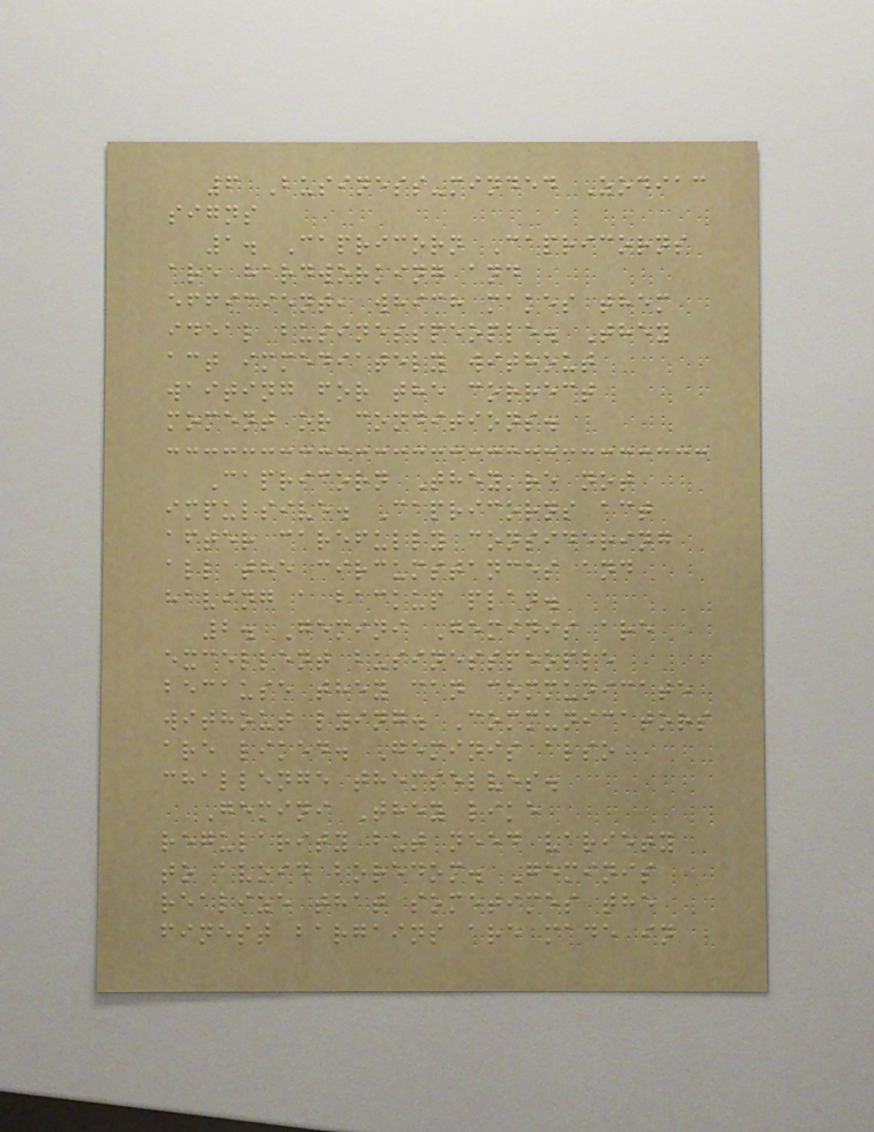6 Business-minded Zodiac
signs
1. Capricorn Capricorns
are hardworking and
efficient, which makes them
ideal businesspeople. They
act immediately without
waiting for the correct
moment or conditions.
Capricorn They're not
impulsive. Capricorns act
after carefully considering
all the circumstances and
having a backup plan.
2. Gemini Geminis are
excellent businesspeople
because they can communicate
without lying. Communicators
are liked. Geminis also
challenge themselves.
Gemini They like
regularity but need variety
to avoid boredom. Geminis
realize that sometimes the
finest bargains are made in
